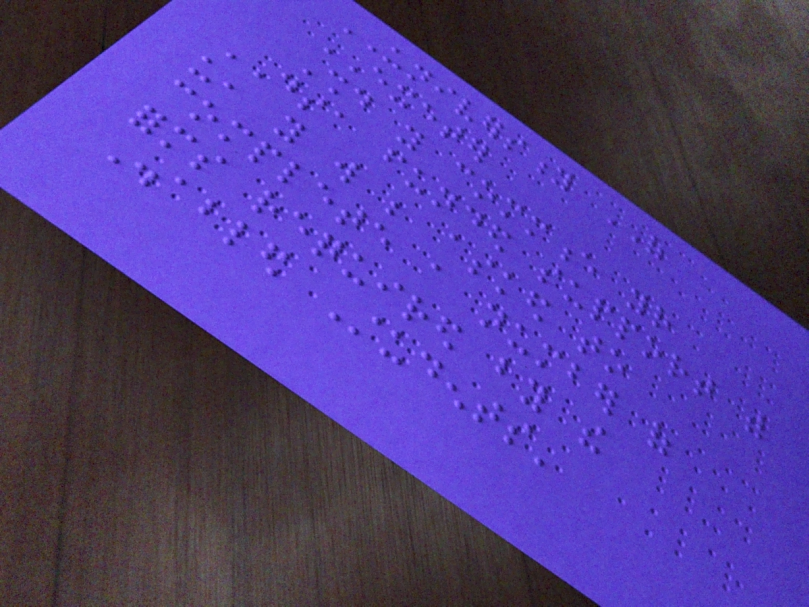UNIVERSITY OF
EXETER
Should you commence your
DSA funded support with
us, you will be asked to
complete a number of
forms required by the
Disabled Students'
